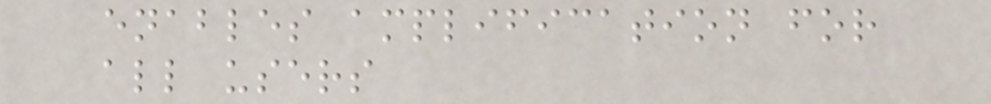enables amplification for
all users
